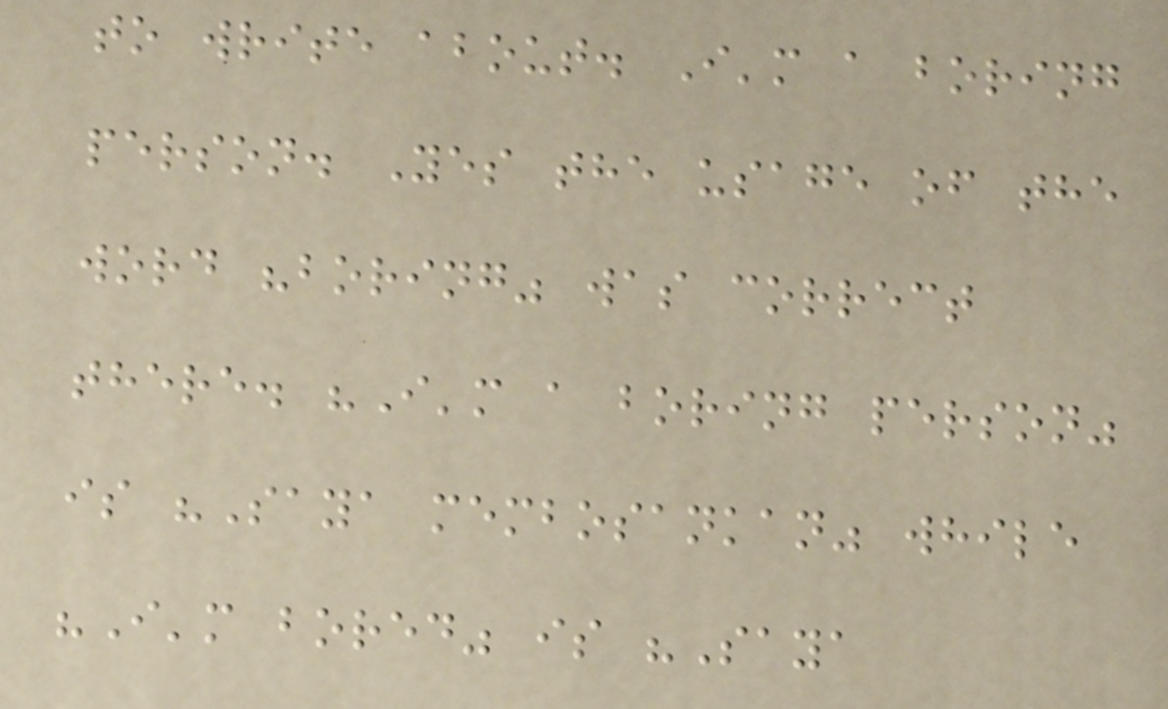to write about. I'm a boring
person. Yes the usage of the
word "boring" was correct
there. "I'm a boring person"
is "Saya membosankan" while
"I'm bored" is "Saya
